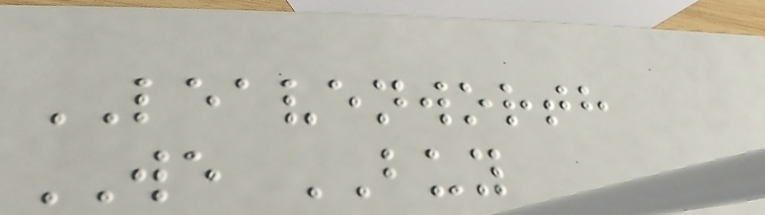LEAVENWORTH
WE BUY
